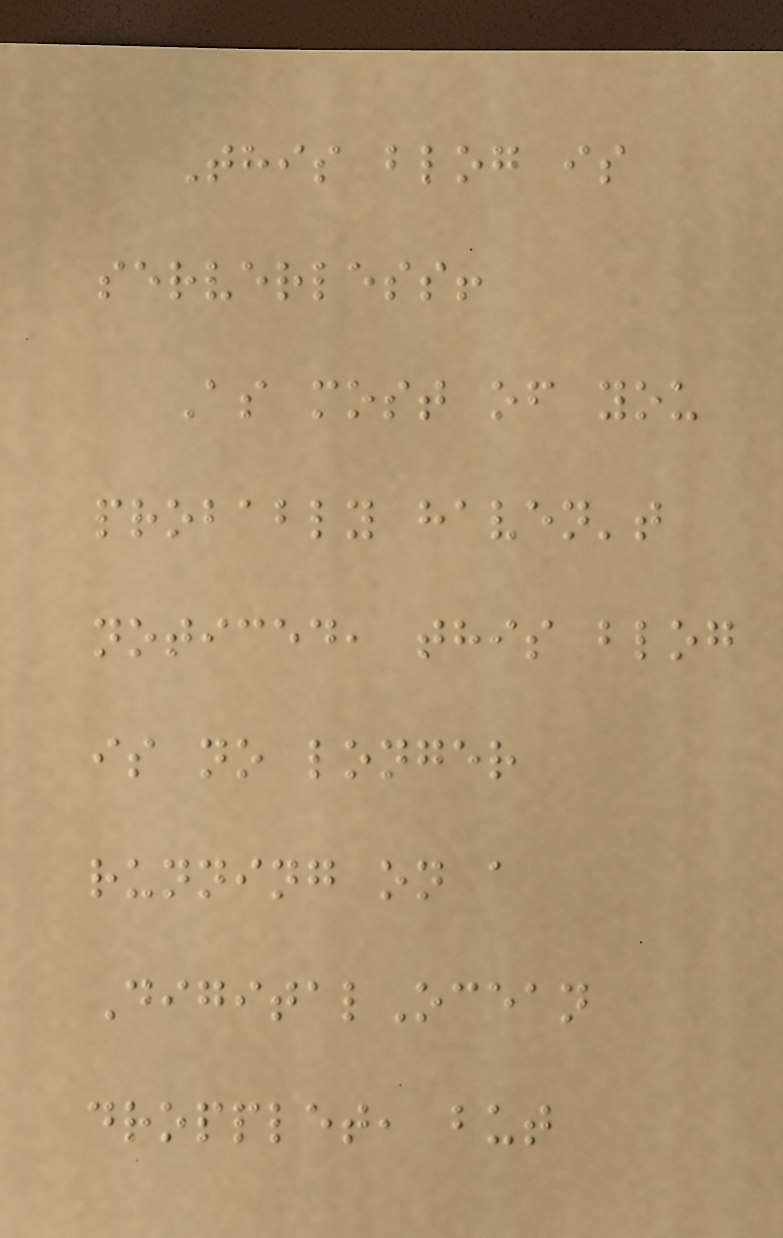This blog is
serverless!
As most of you
probably haven't
noticed, this blog
is no longer
running on a
DigitalOcean
dropplet, but
